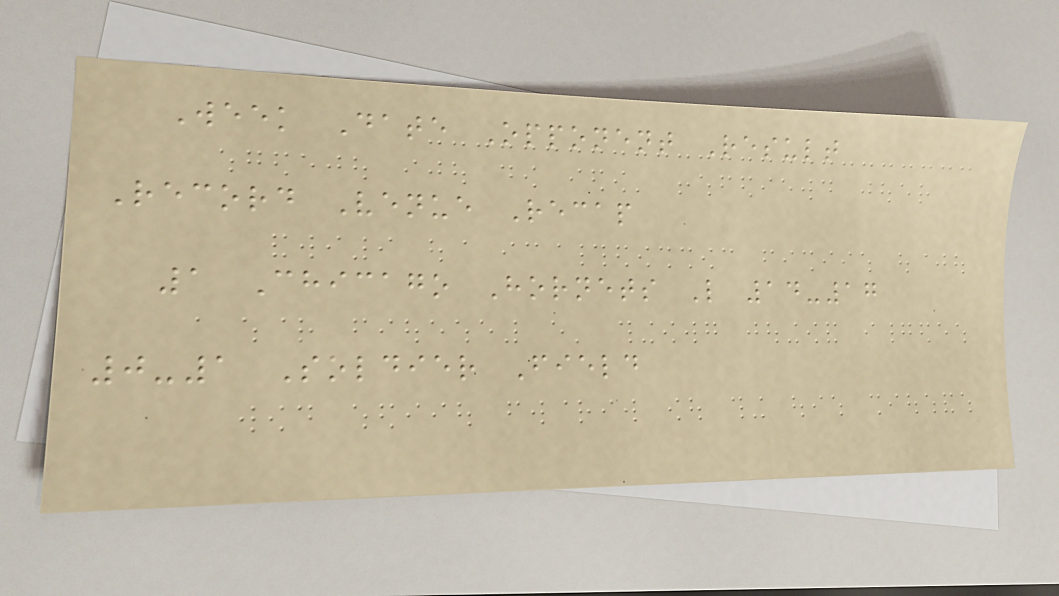Week Date Opponent Result
Record Venue Recap
1 Chicago Hornets L 14-17
0-1 Soldier Field
